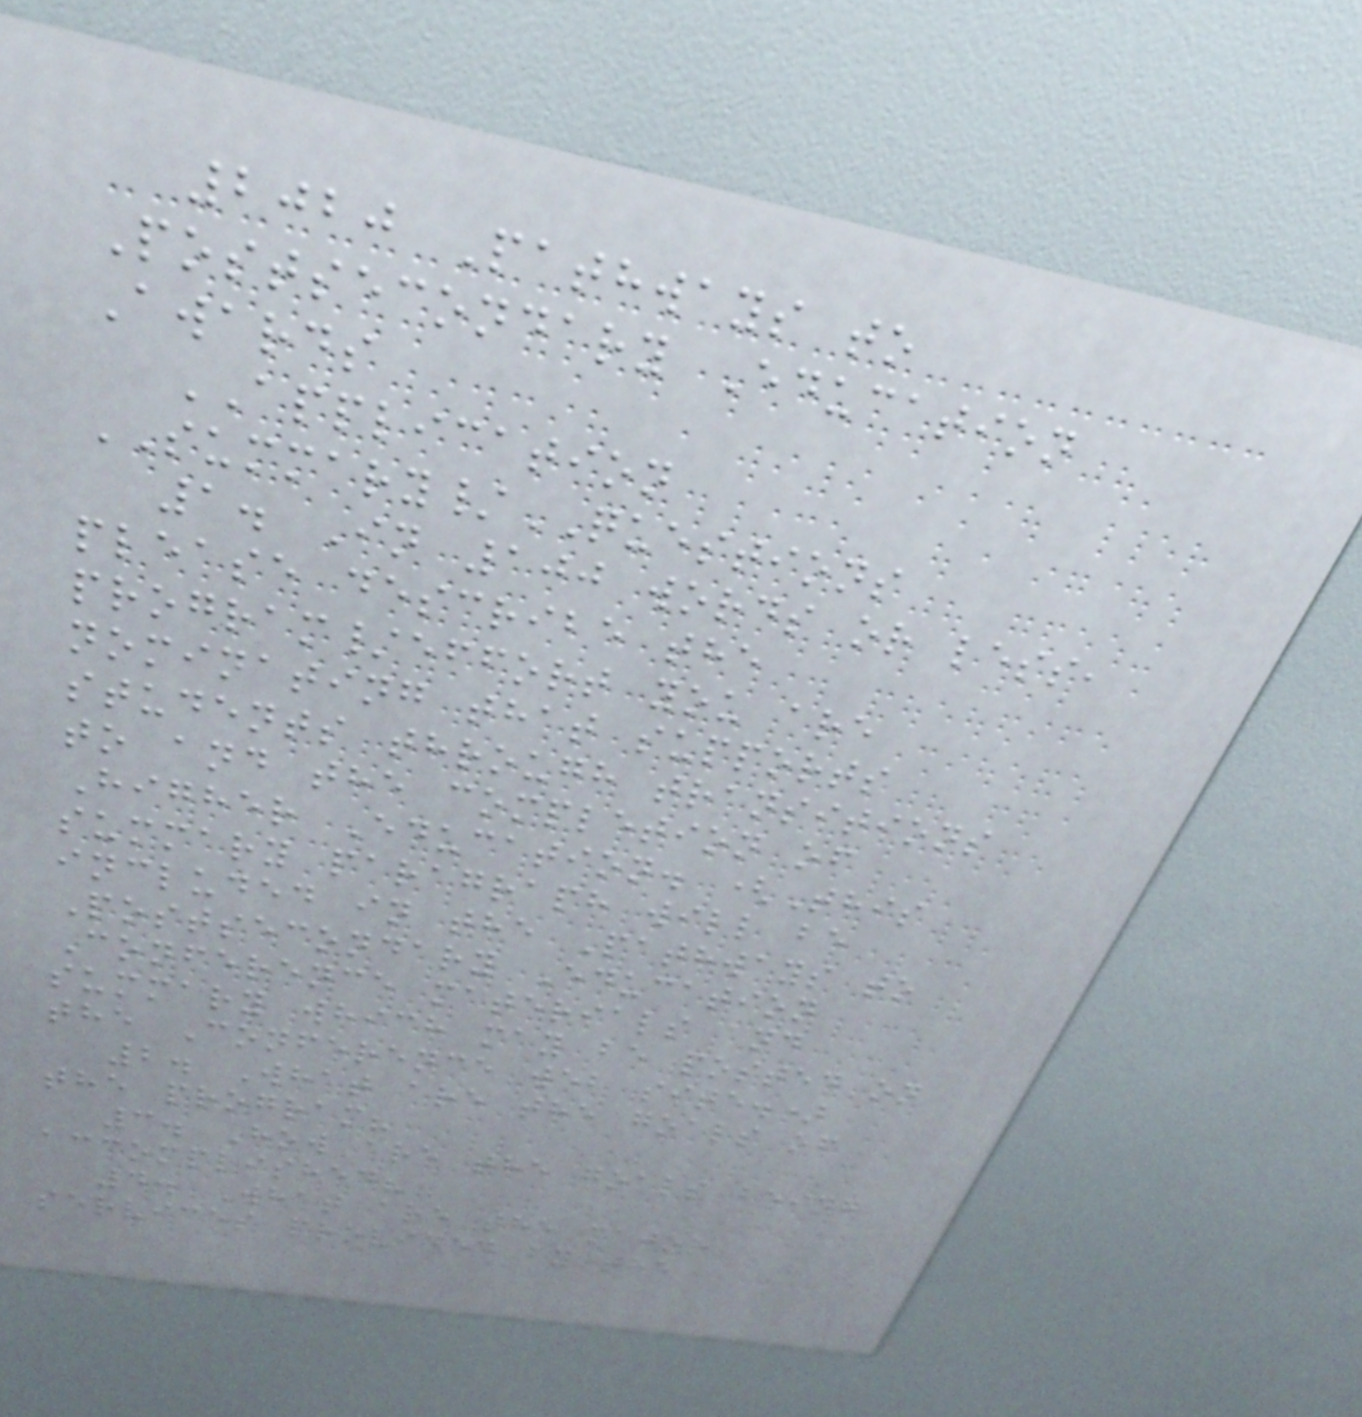2020 Pathways to
Postsecondary Education
Awards
APPLICATION
SUMMARY/QUESTIONS
1. In 100 words or less,
please describe the
program/effort you are
nominating that supports
students through transitions
to and the completion of
Higher Education. (This
summary paragraph will be
included in the Pathways to
Postsecondary Education
Conference materials and
summary which may be posted on
the Conference web site.)
2. What are the goals of
the program?
3. How are the goals being
accomplished?
4. What are the major
services provided by the
